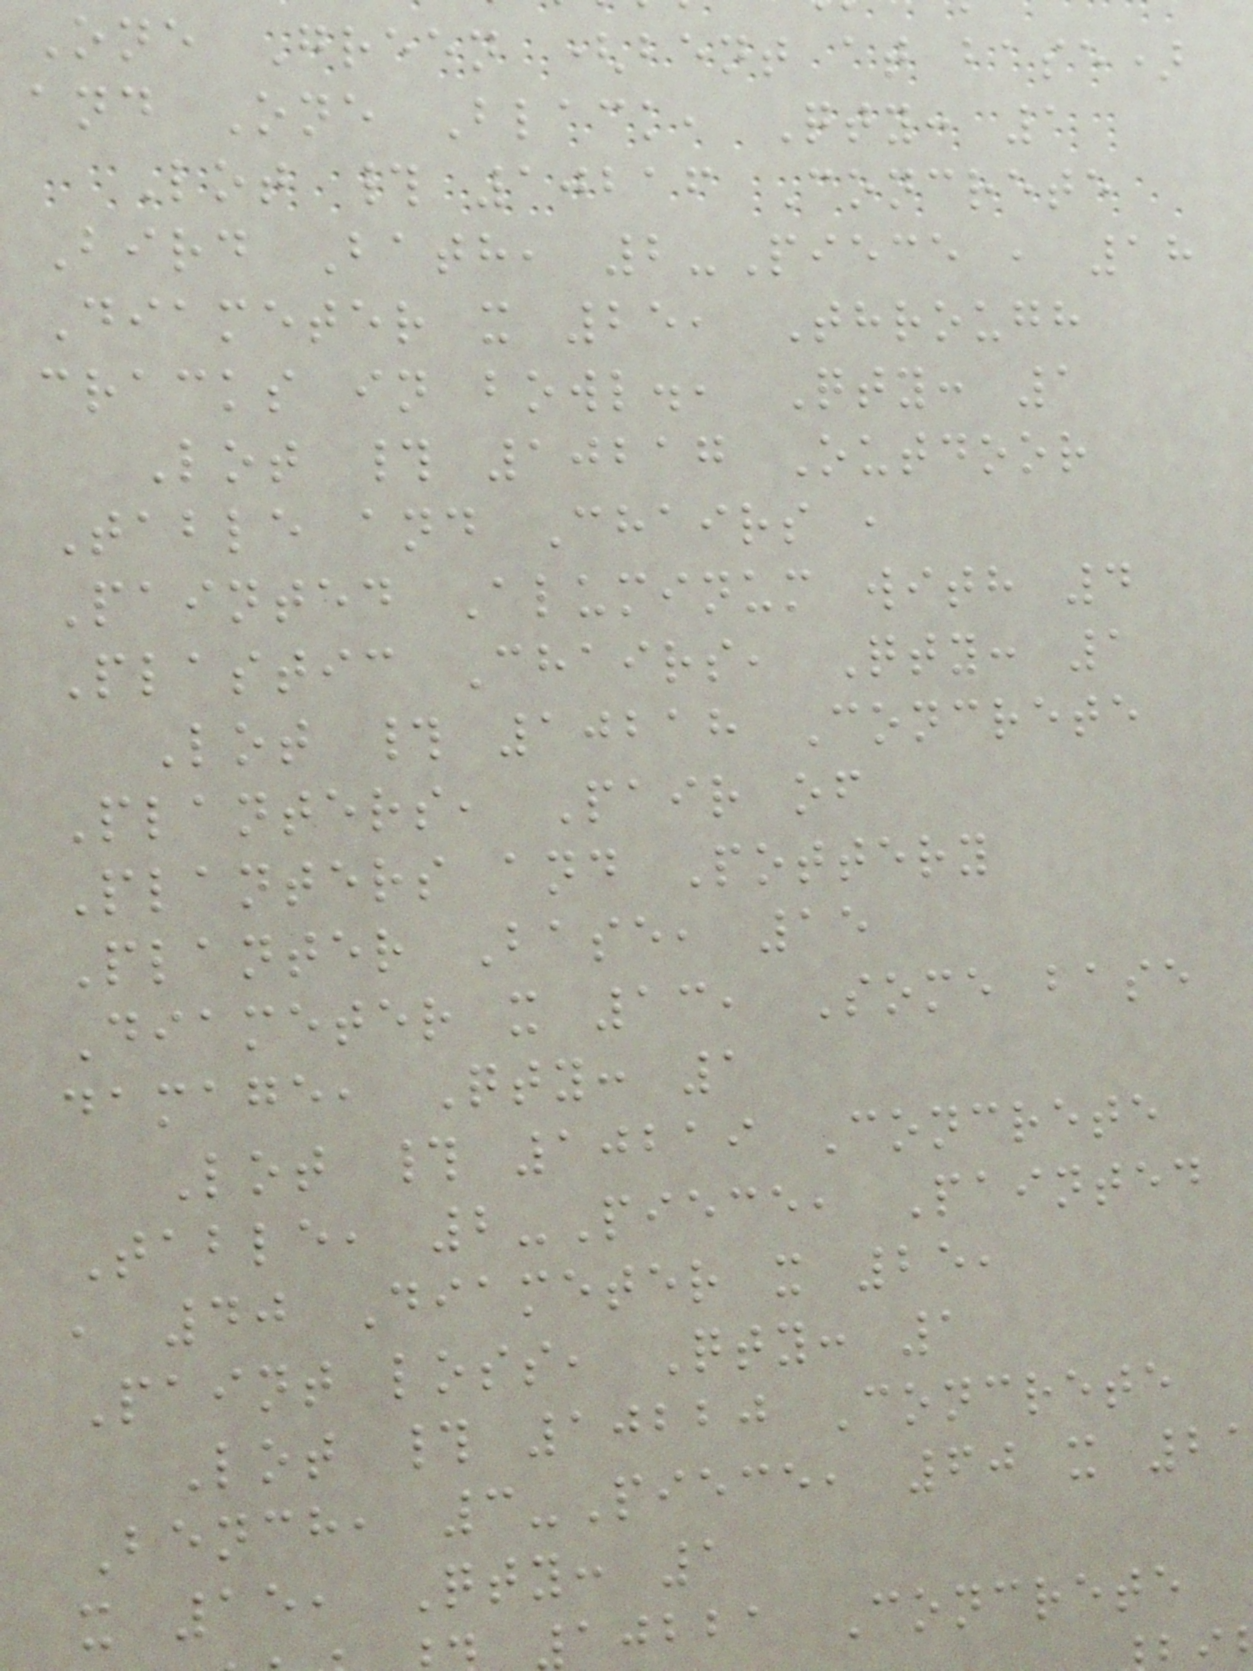One Green (bent at base)
and One Black, Qty: 1
Lot # 10216 Concrete
Bird Bath, 2-Piece , 18
Diameter x 25, Through
cracks in bowl., Qty: 1
Lot # 10217 Outdoor
Table and Chairs ,
Painted Aluminum with 4
Plastic Chairs, Qty: 1
Lot # 10218 Concrete
Planters, Pair of
Planters and Pottery
Planter Base, 15
Diameter x 13, Some base
damage, Qty: 1
Lot # 10219 Concrete
Table, 2-Piece, Painted
, 40 Diameter x 25,
Paint loss, Qty: 1
Lot # 10220 Concrete
Bench, 3-Piece, 60 x 2
x 15, Qty: 1
ajbba Concrete
